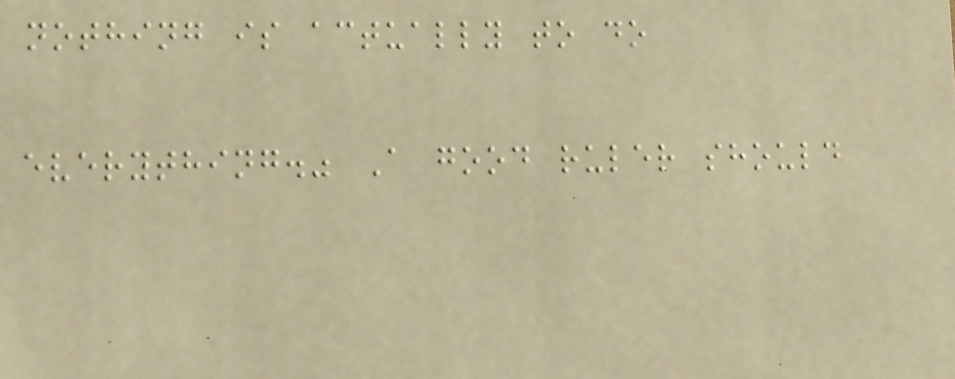nothing is actually to do
everything." A good ruler should
